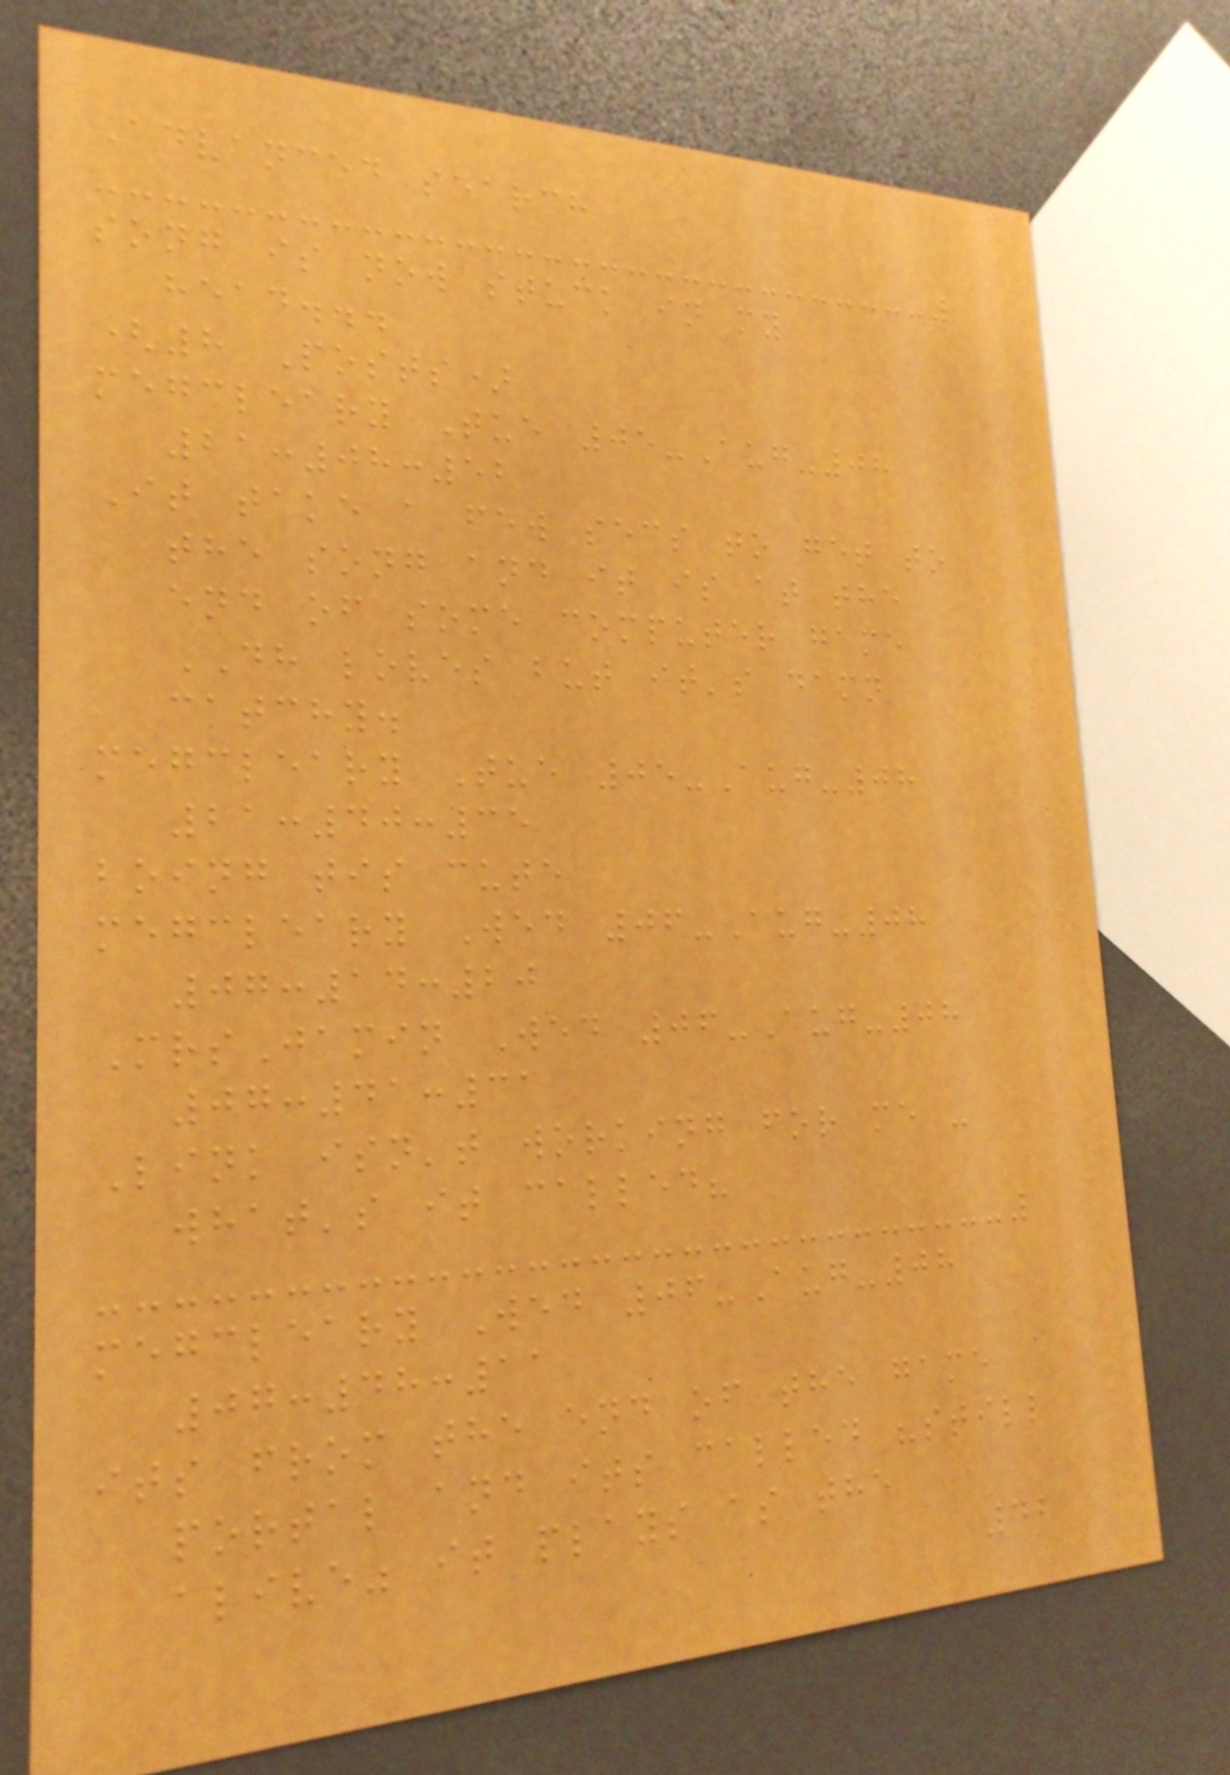Advanced search
song is now stuck in my
head...
(8 Posts)
megcleary Tue 05-Aug-08
21:08:52
It take a few secs to get to
the song and it is at the
end of some computer game
DH loves but it's damn
catchy.
megcleary Tue 05-Aug-08
21:40:35
boing tis cute
megcleary Wed 06-Aug-08
07:14:20
MrsJamin Wed 06-Aug-08
07:41:31
Link isn't working for me -
what's it called?
megcleary Wed 06-Aug-08
07:48:11
its from the end of the game
portal and its called "still
alive" it plays as the
42
